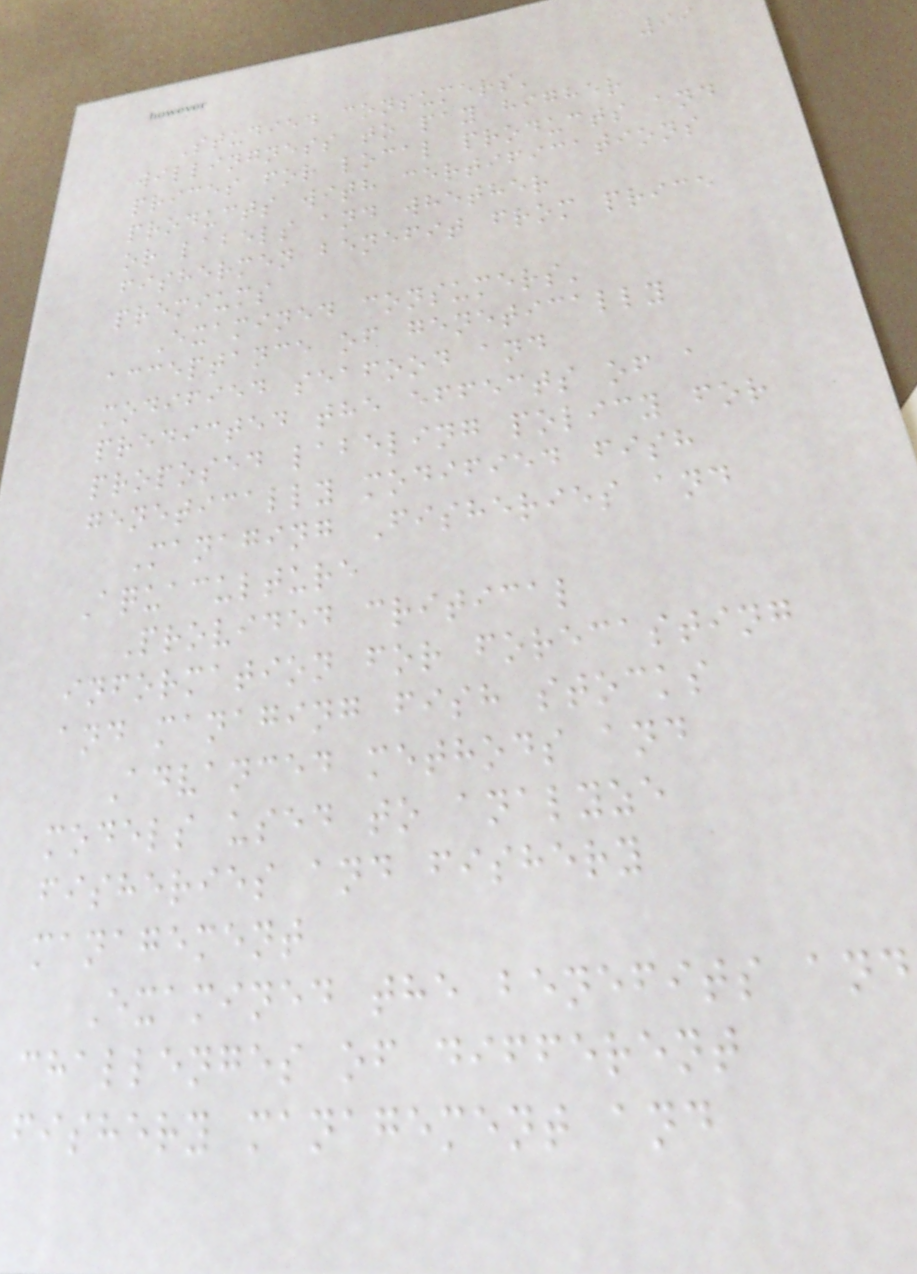99
Studied consumers'
willingness to pay higher
prices for local products and
products with certifications
or labels and whether
fishermen benefit from price
premiums
Examined consumers'
acceptance of genetically
modified seafood and
predicted the effects of a
proposed labeling policy for
genetically modified fish
Managing Fisheries and
Aquaculture
Provided critical
information for forecasting
and managing fish stocks
Advanced methods and
models used to analyze
fisheries and fishery
management
Examined the benefits and
challenges of different
fishery management and
